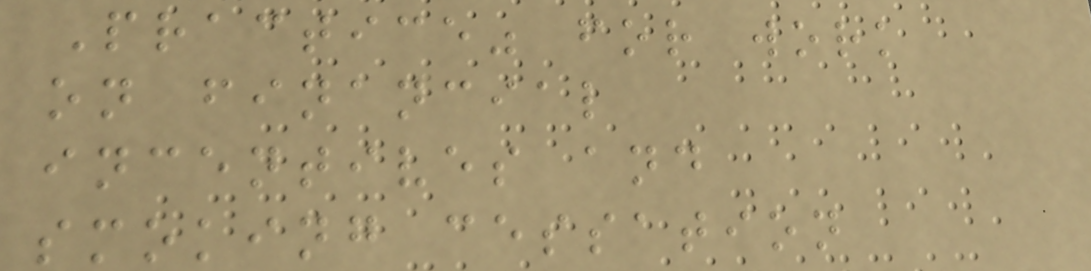Practice" for work
on financial
incentives and
smoking cessation
